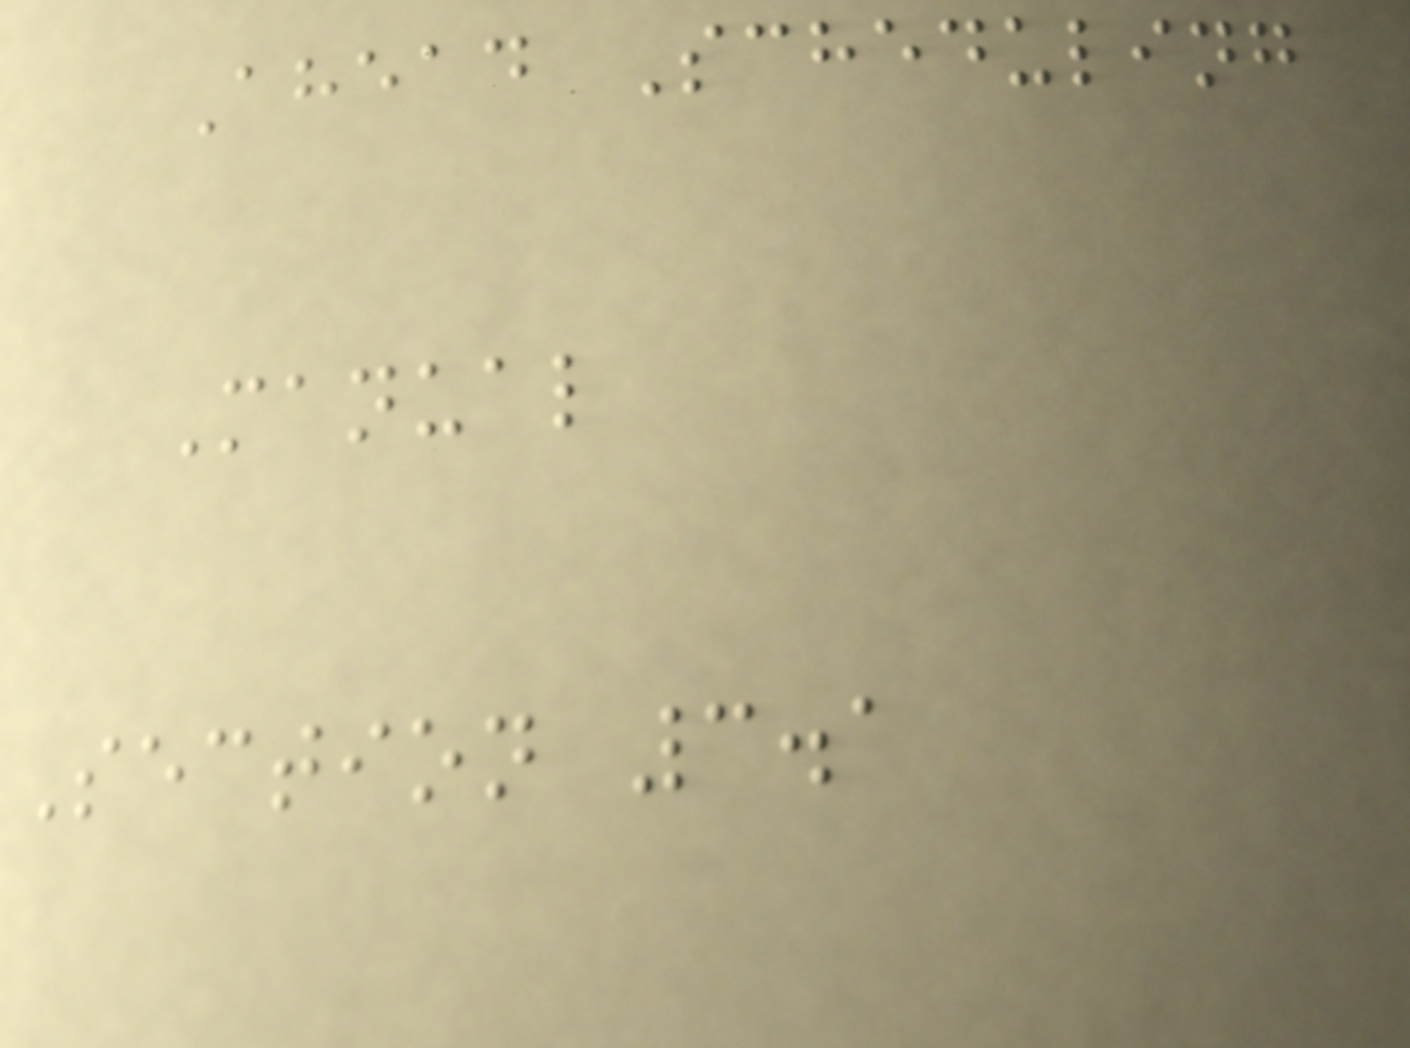Ahead Scheduling
Manual
Section 3.1
